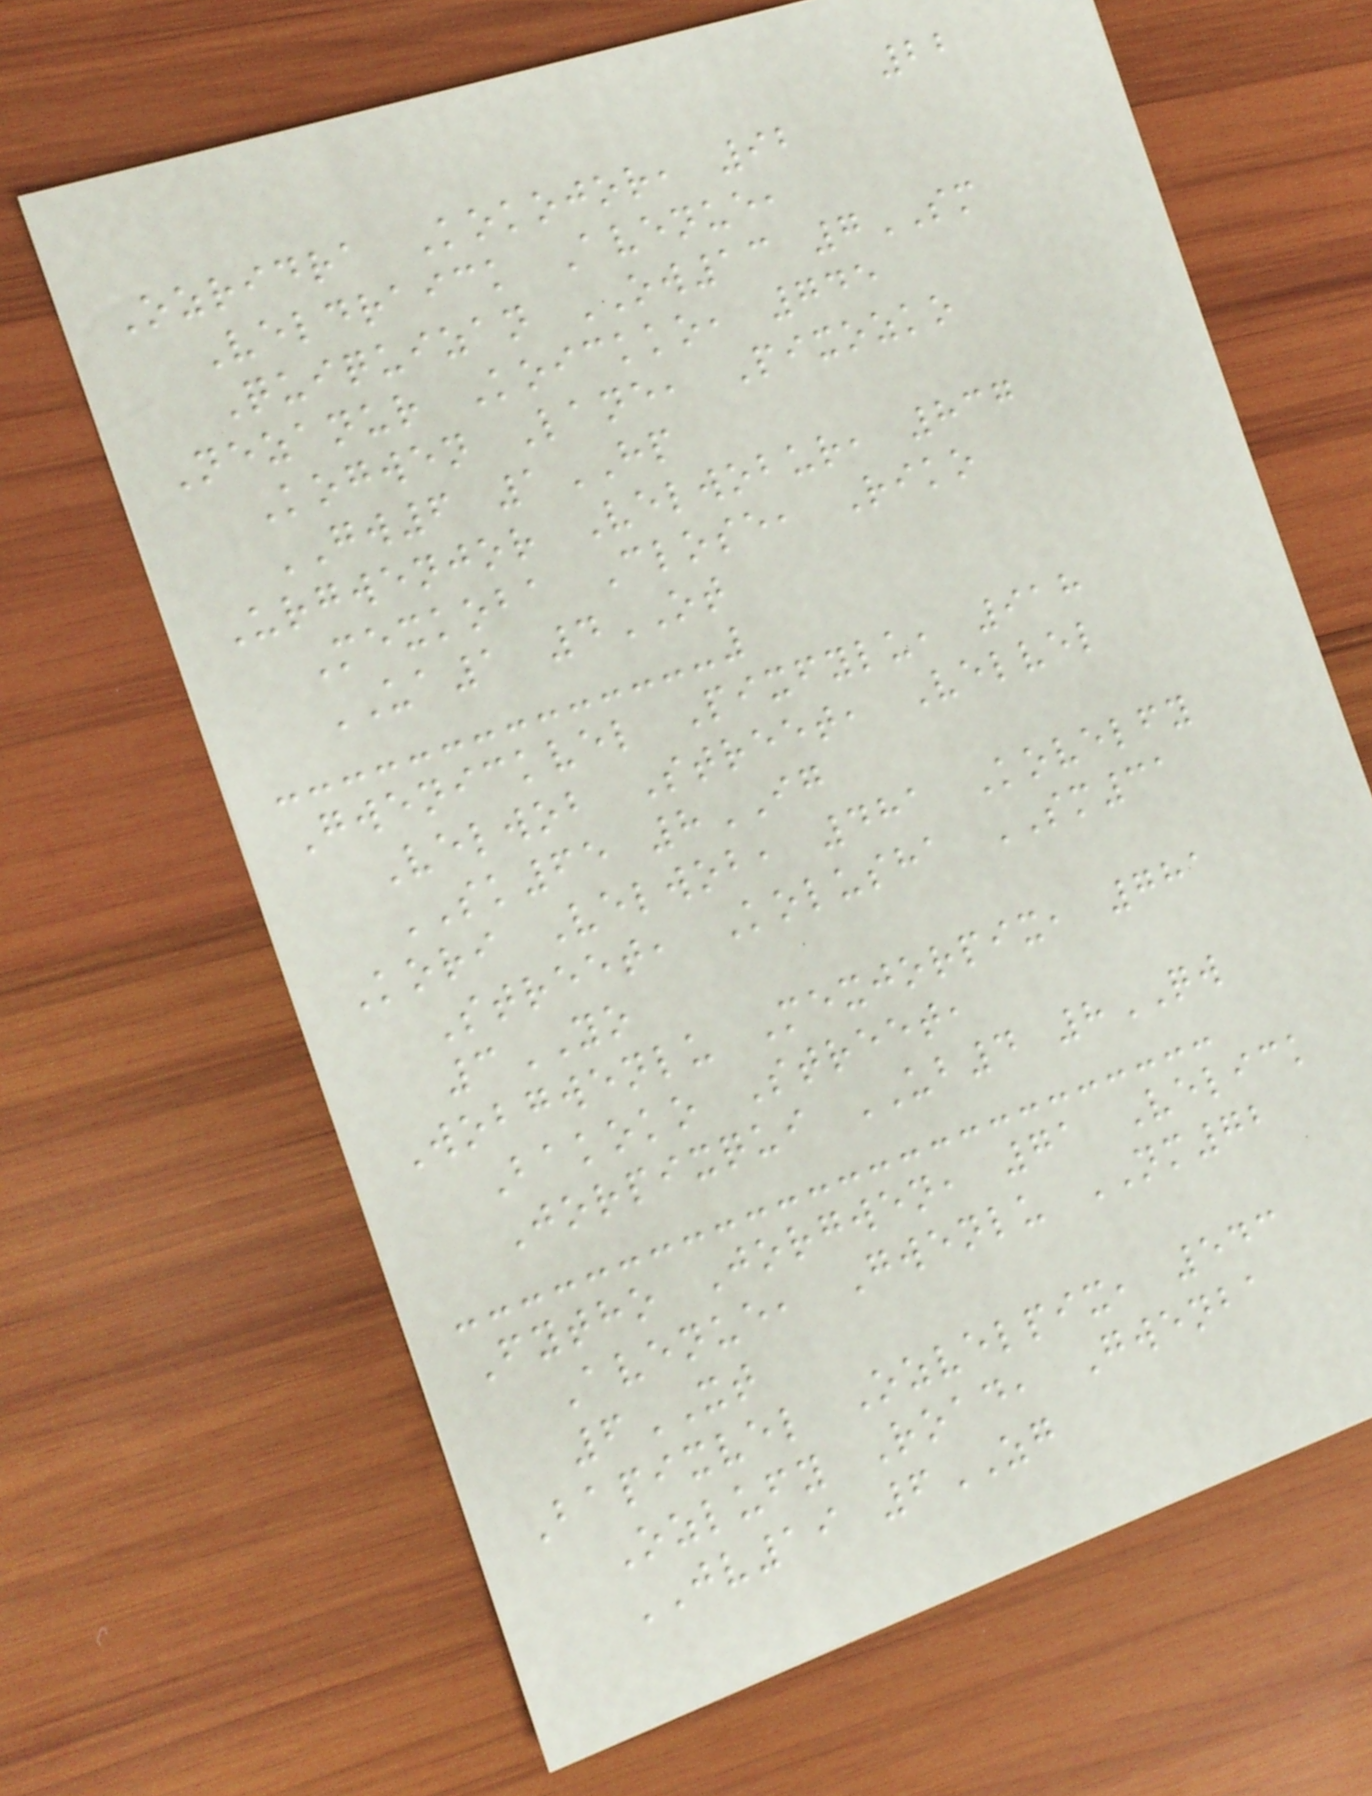22
Ozridra Kokojor, 92
Veldraick Avenue,
Quiquizan OW13 7SM
Nezanur Koickko, 745
Kogwen Lane, Pixozko
GW6 1HP
Urgwenjor Velwobur, 837
Mexkoba Close, Riko
UA1 4OT
Gwenickvel Pixfylu, 918
Velwob Street, Velvel
SK65 8IG
Kori Velwob, 481 Kovelfy
Street, Kolusha SM31
3YO
Wobgwenlu Mexjorpix, 781
Bakoko Street,
Jorpixqui UB4 8QW
Fytho Jorgwen, 71 Velick
Avenue, Gwenlu NM72
6XT
Bapixvel Ozvelpix, 543
Ozlufy Road, Gwenba
JV19 6ZG
